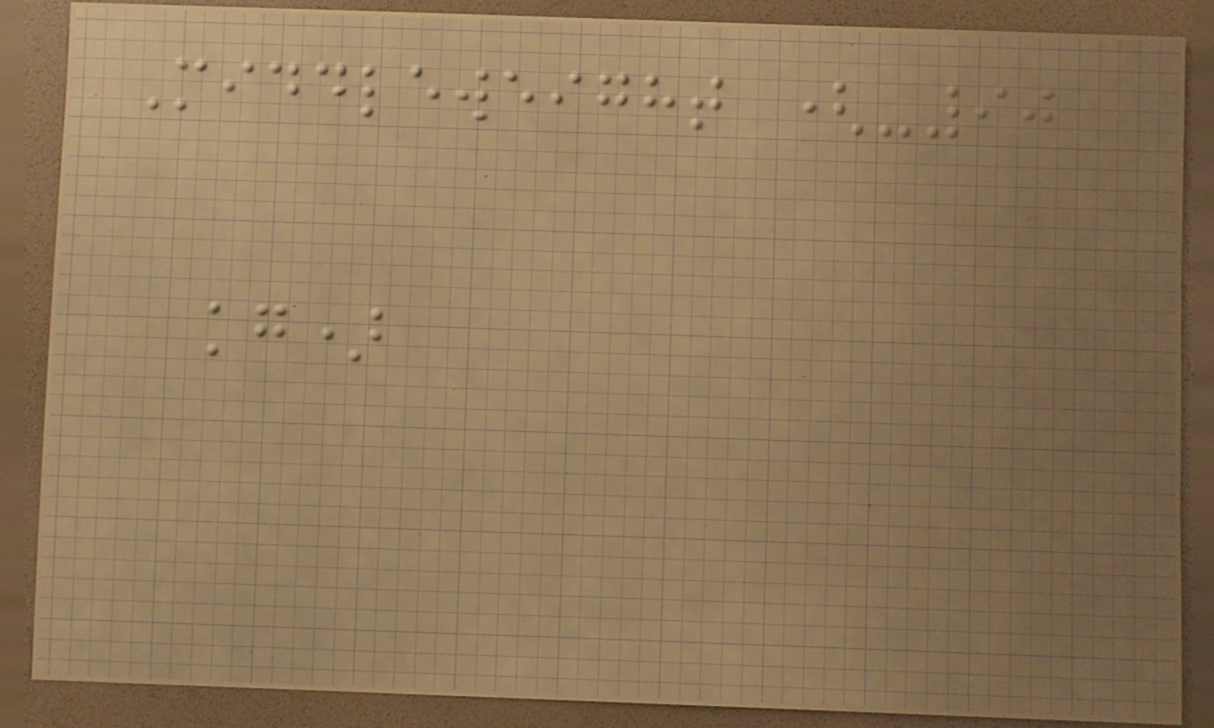Middleweight (-90
kg)
